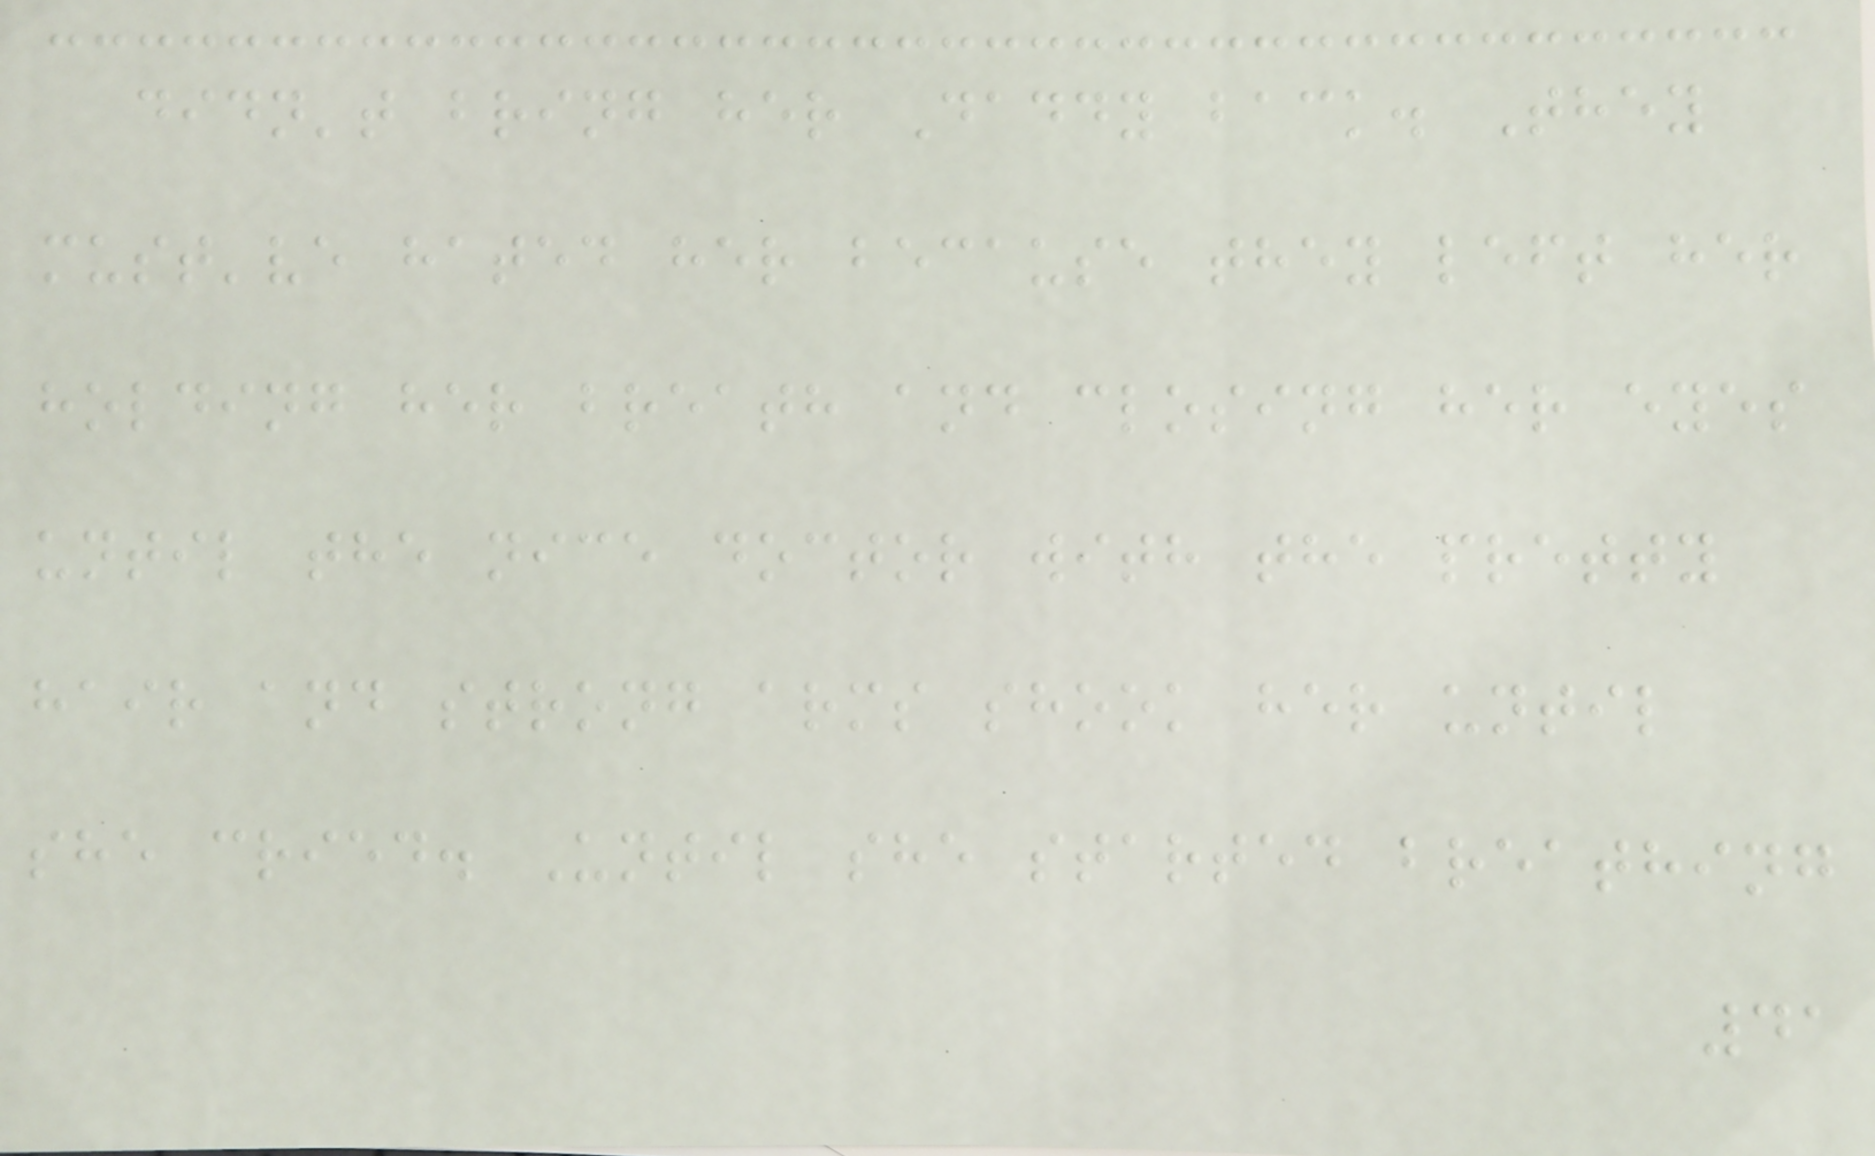didn't bring her Daddy back. They
must've hated her because they left her
holding her breath and closing her eyes
until the nice doctor with the pretty
hair and strong arms shook her until
she cried. Until she started breathing
41
